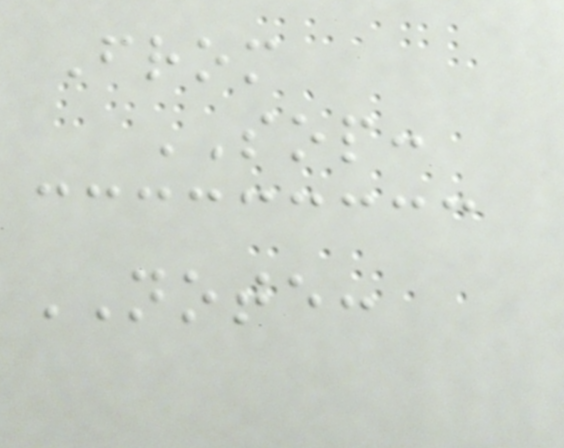From
SOP:
NOTE:
